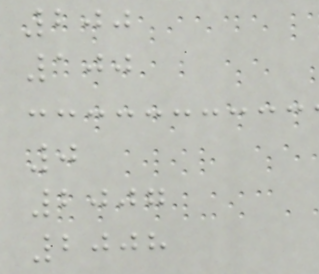200
100
0
2007
2008
